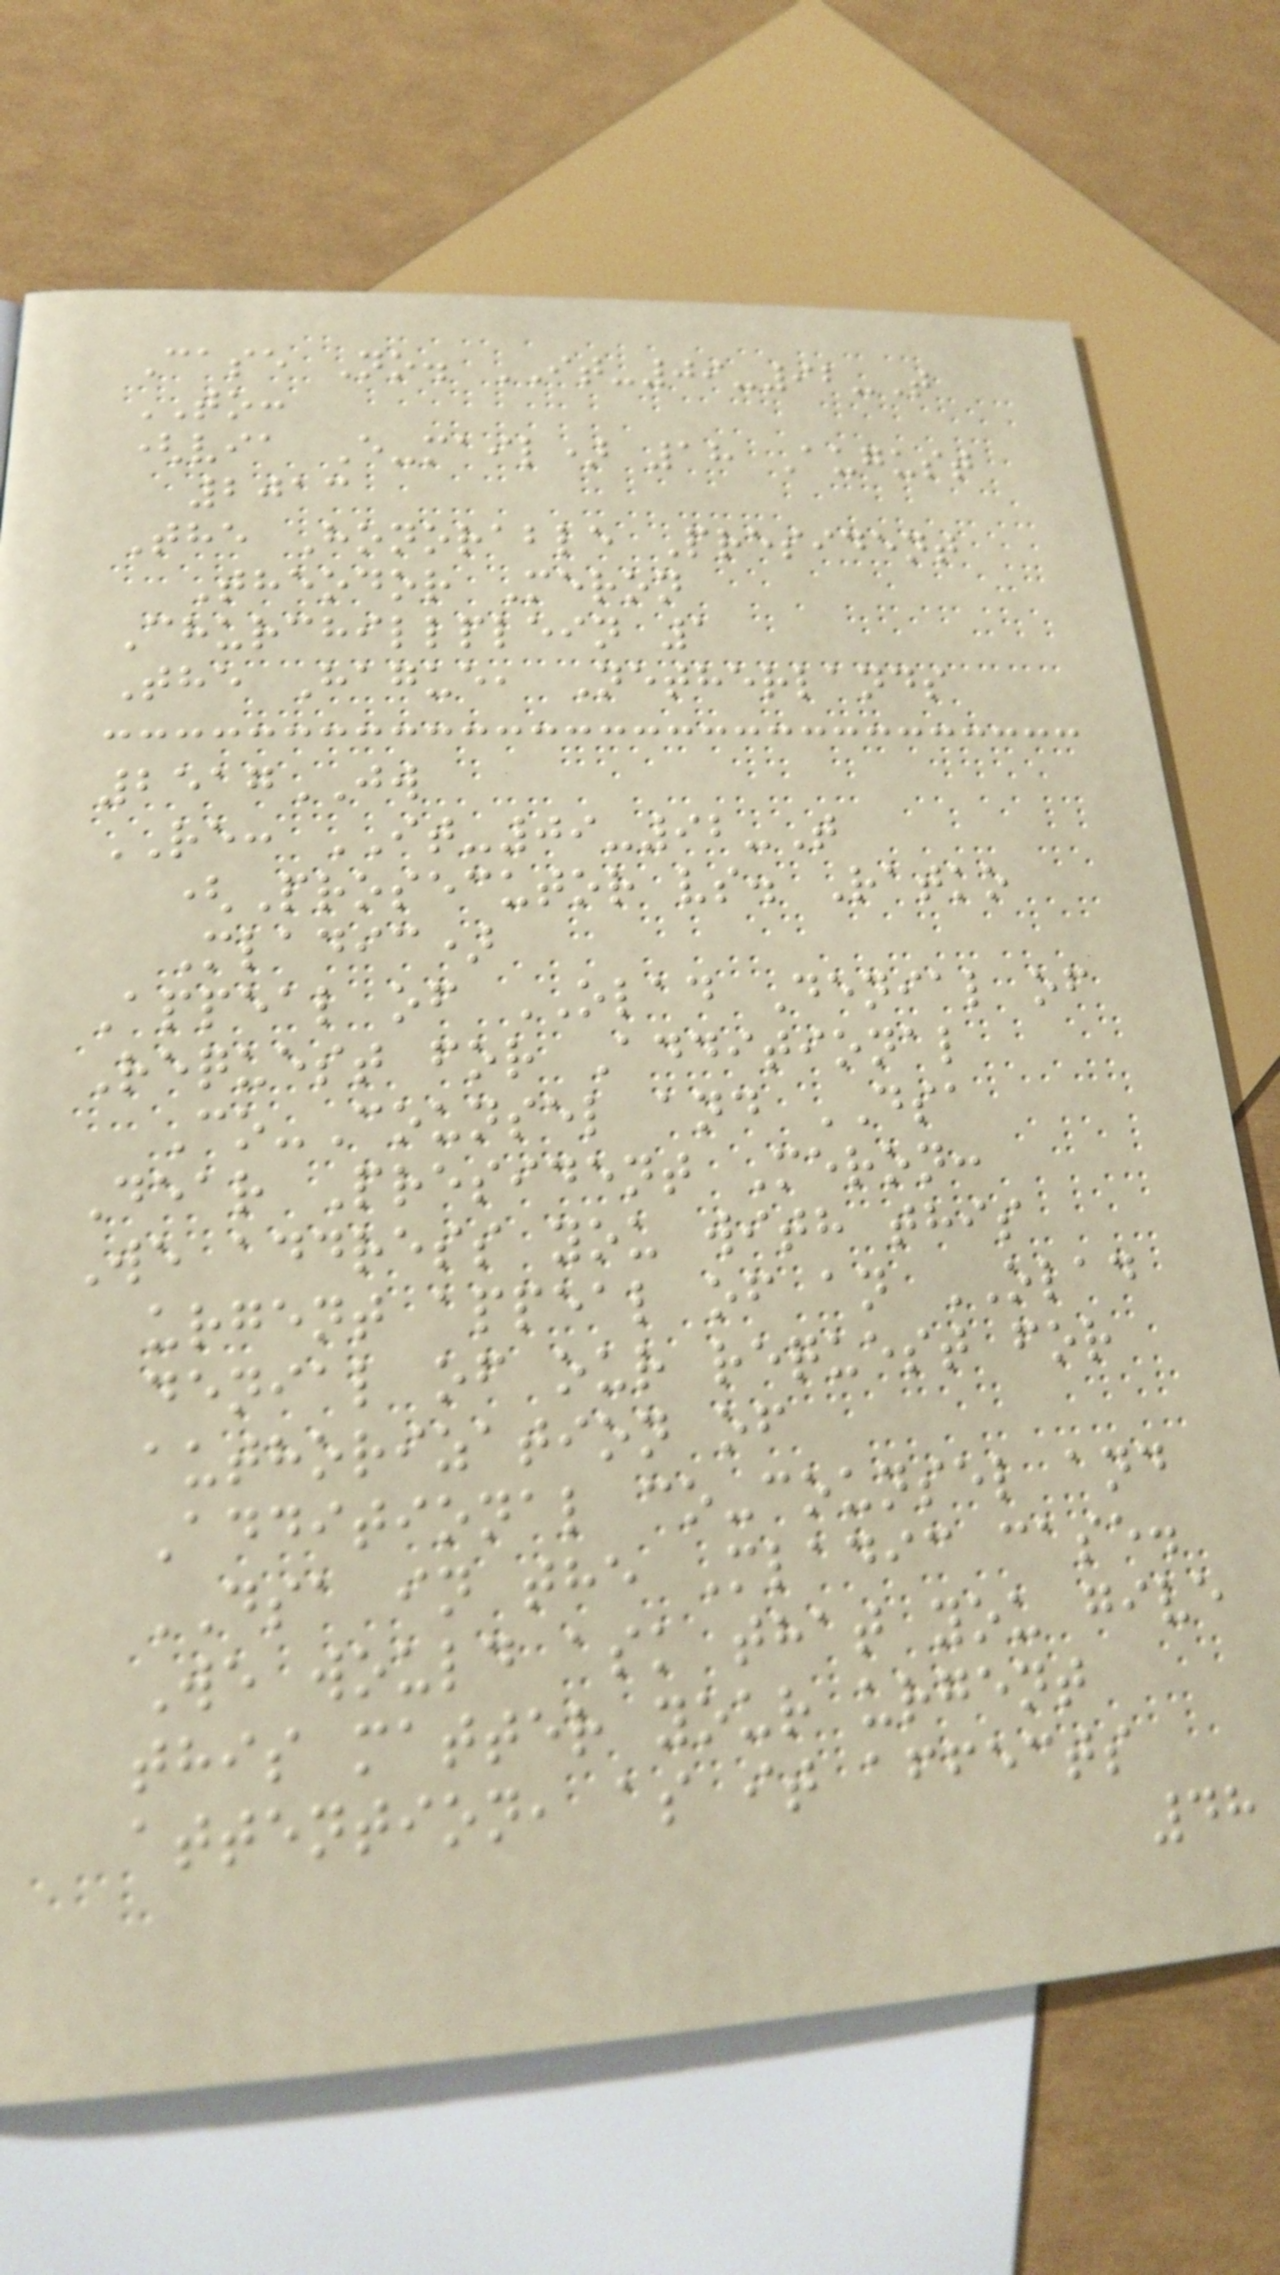Case No. IT-09-92-T
TO:
(via E-mail) 18 August
2013
The Honorable President
Theodor Meron
Churchillplein 1
The Hague, Netherlands
2517JW
RE: IT-09-92-T
(Prosecutor vs. Ratko
Mladic)
Appeal of OLAD Denial of
Request for Additional
Co-Counsel and DSA
Dear President Meron:
We address you with this
urgent appeal of an OLAD
denial of our request for
authorization of
Additional co-counsel and
DSA in the Mladic case.
We would ask that you give
this matter your urgent
attention, as it affects
48
